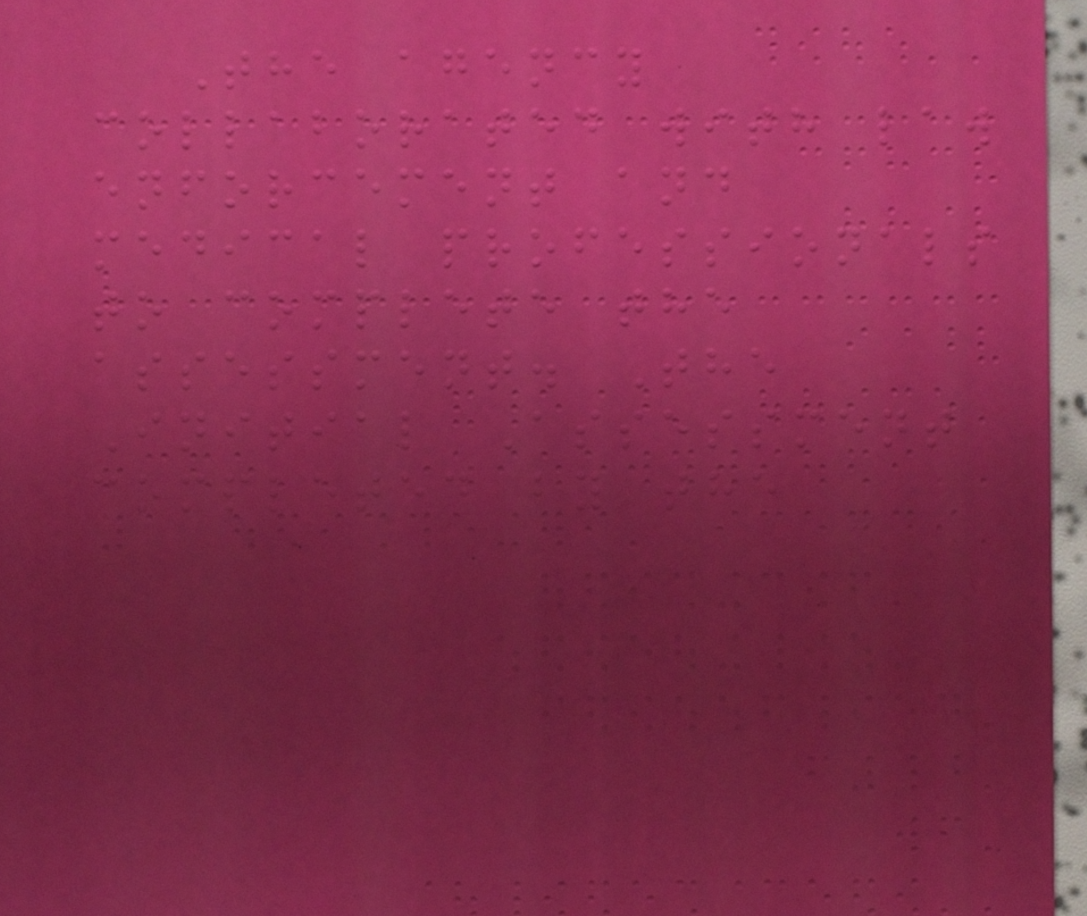The agency
collaborated with law
enforcement and
medical professionals
to complete the
assessment. The
Initial Assessment
completed by the
